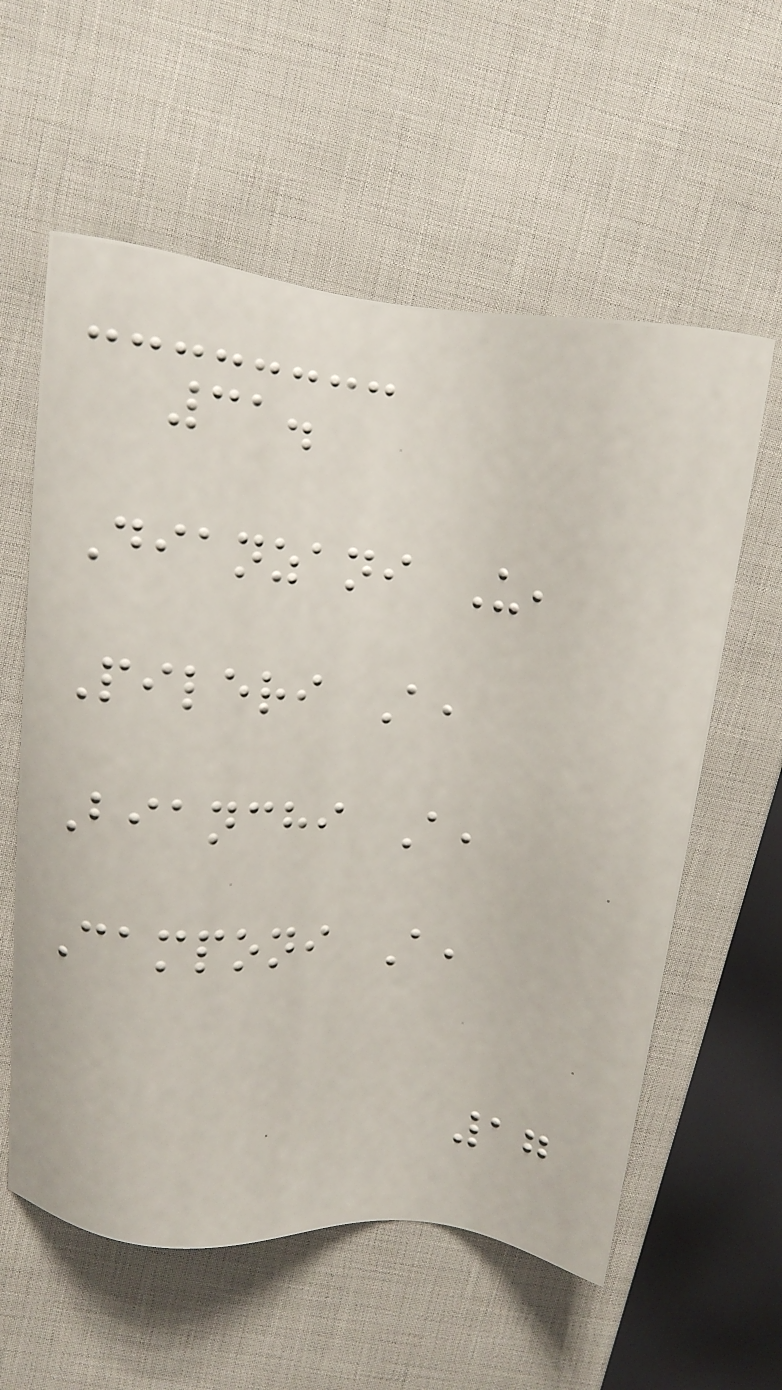31.
Dianzani U,
Pileri A,
Bianchi A,
Camponi A,
17
